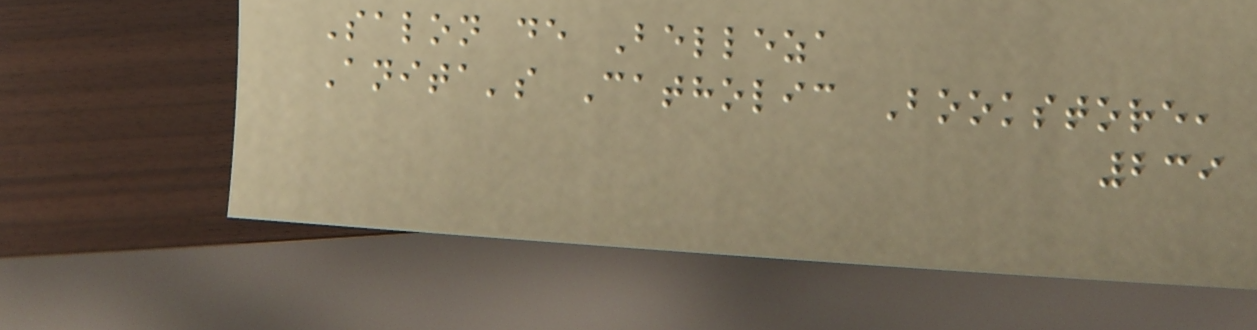Salon de Belleza
Anita's Catholic Bookstore,
239
